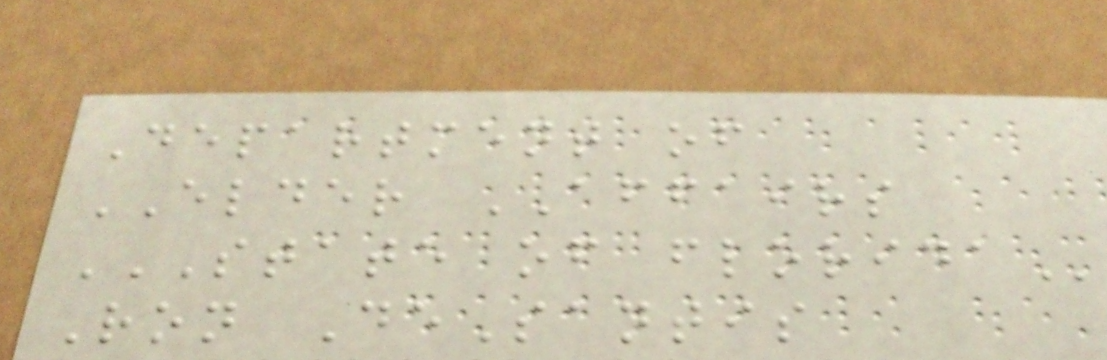Department of
ELDER AFFAIRS
STATE OF FLORIDA
Ron DeSantis
